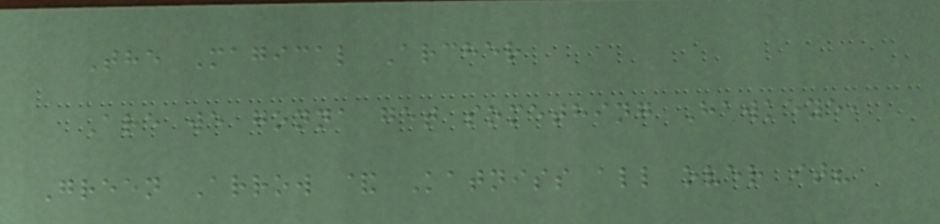The Magical Archer
Are we gonna get something Hawkeye,
Green Arrow & Katniss all over it?
